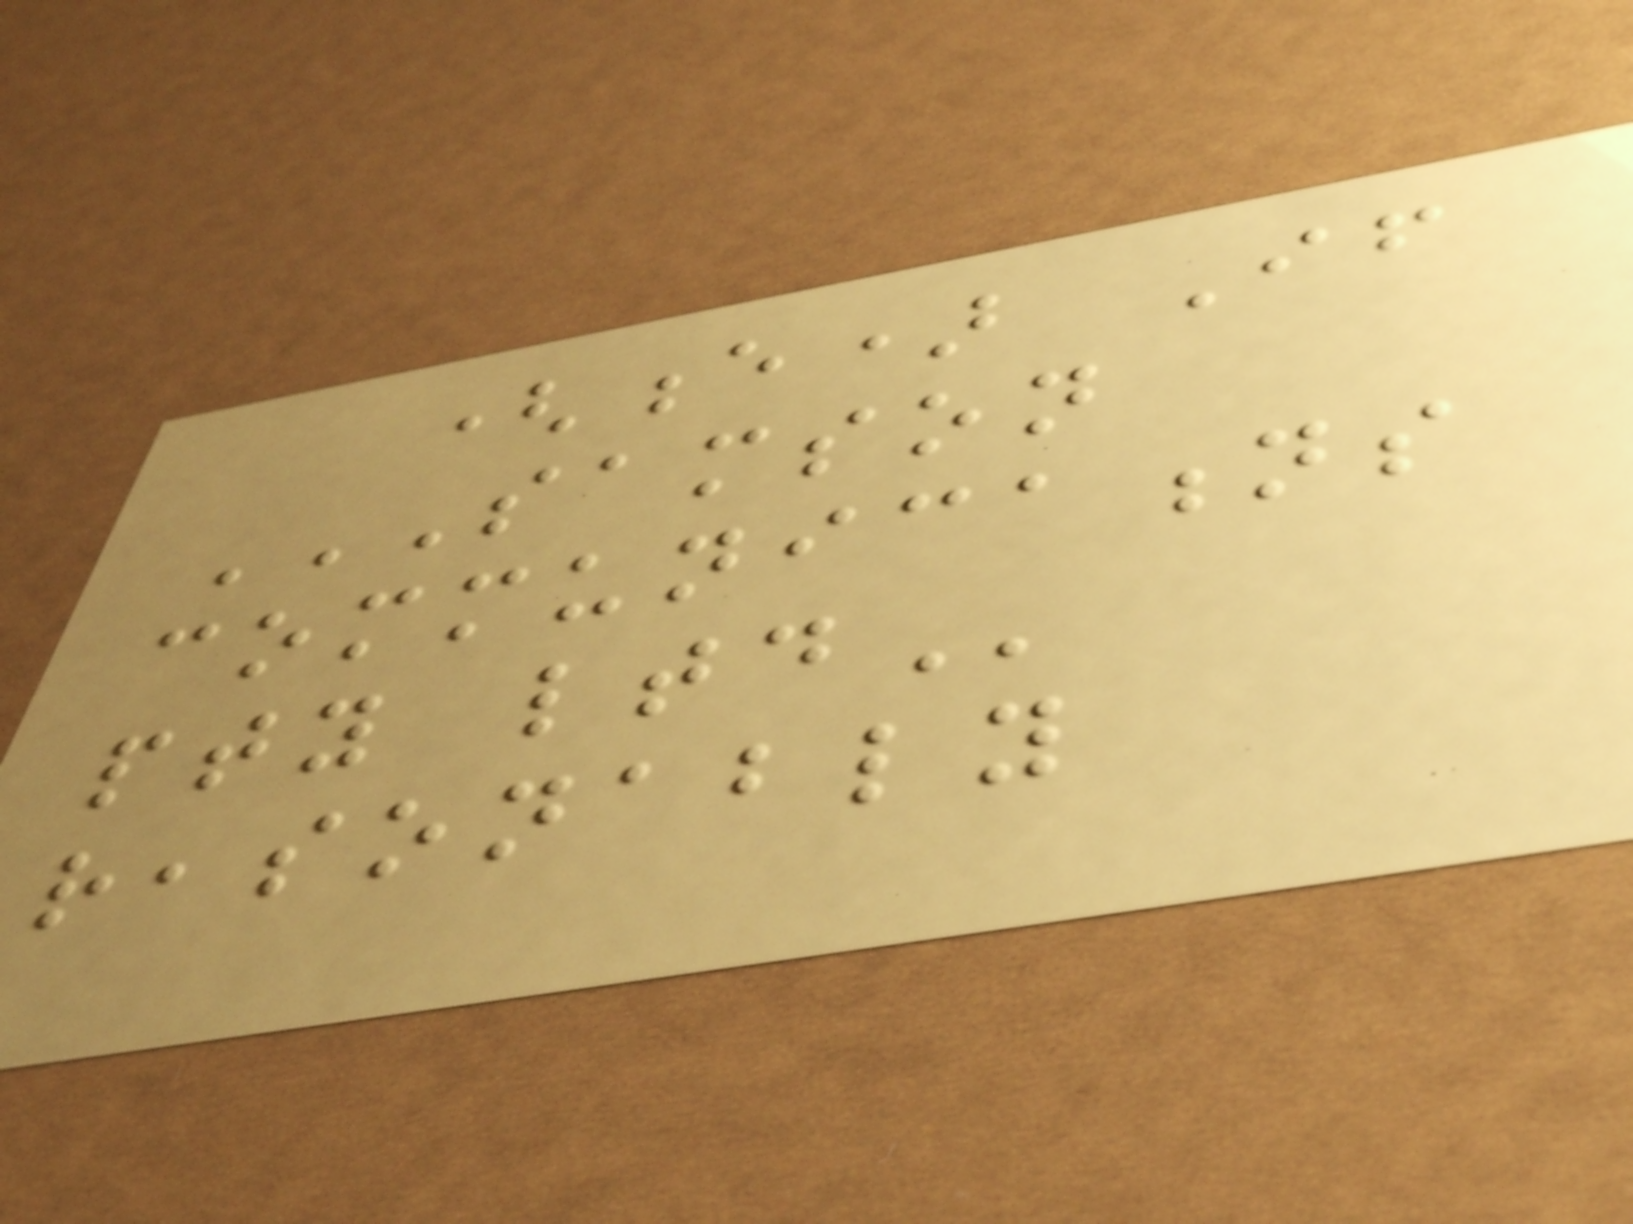(e) If
SAMSON
COMMUNICATIONS
PTY LTD
reasonably
